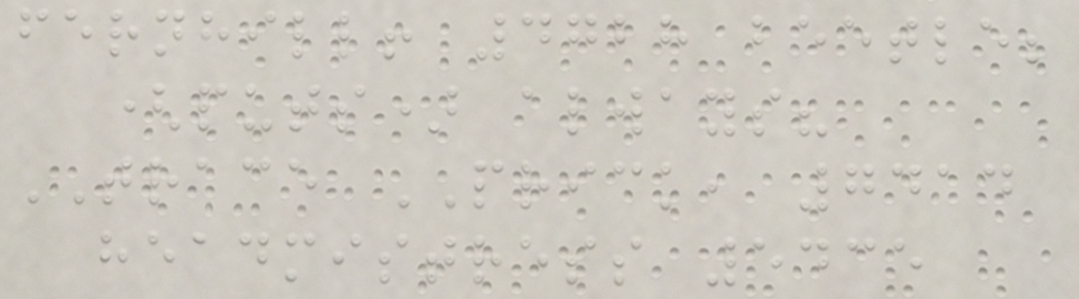fernhill! 4728 beetle;
(puts) always?
TRACE PRICK, 7414
headmistress 5435
